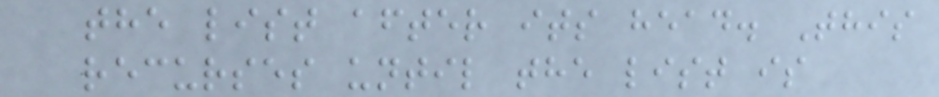the list after its head. This
recurses until the list is
